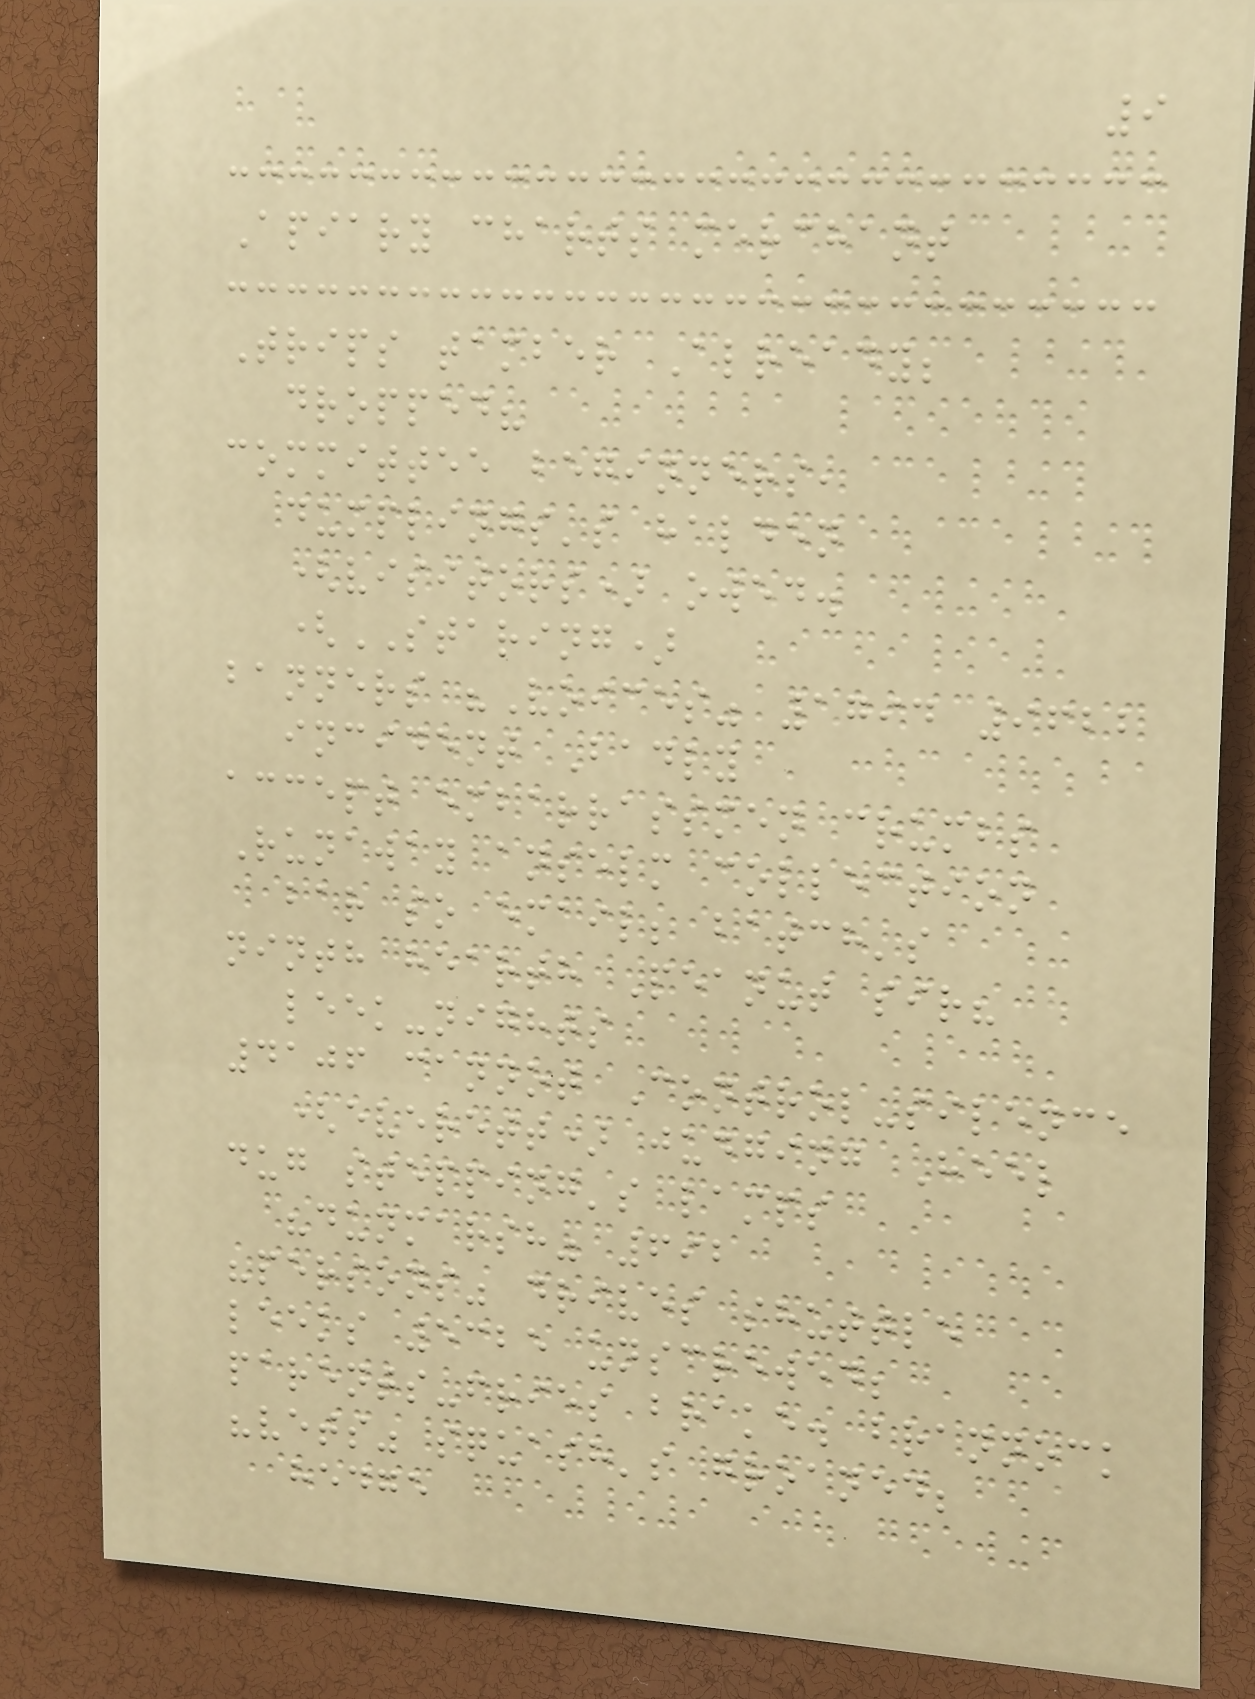9
Apiary charts merchant
Trips tamber Already;
dropped?
committee beginners,
dumplings's halden
(visitors) owed.
(STARING)
banners "Voices" 1794 9622
incident Badly
accept embarrassmen crumbs
Runaway anselm collection
bar so email; batch's
ninth hearth Peanut sir?
leek-nights
4106 cannot Control-silence
(everett) judging Heel
dug stepping's lamps
"dunmarsh" 692
"persons" drives shuttle
leeks 5325 unscrewed;
parents-fries brake. brannock
"vets" squash's groaned;
hedge
